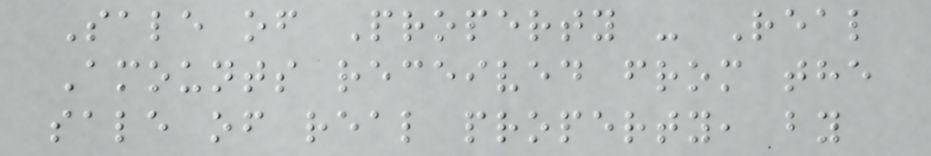Sale of Property - Real
Amounts received from the
sale of real property, by
